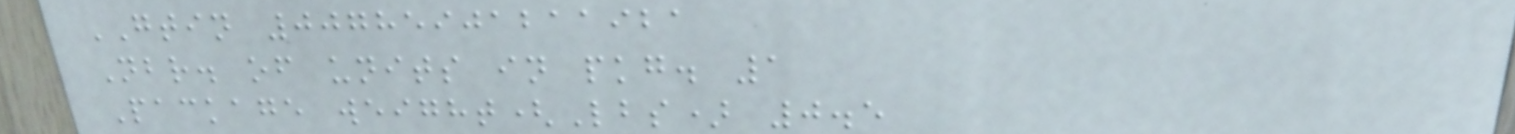GTIN 00785901211921
Nbr. of units in pkg. 1
Package weight(Lbs) 0.5
